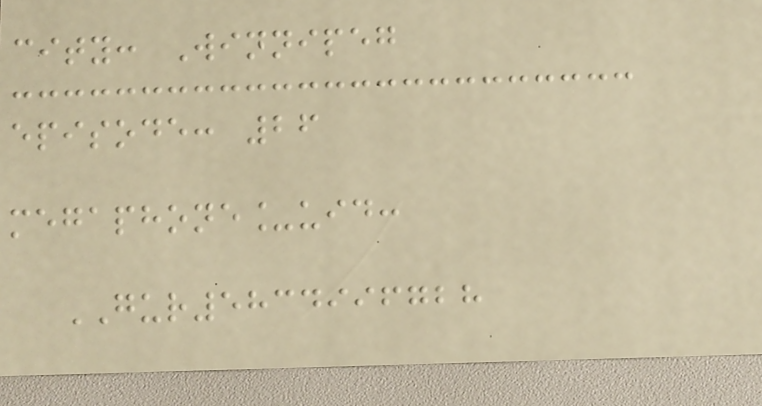city: Winnipeg
episode: 26
megaphone_uid:
GUR5834996728
